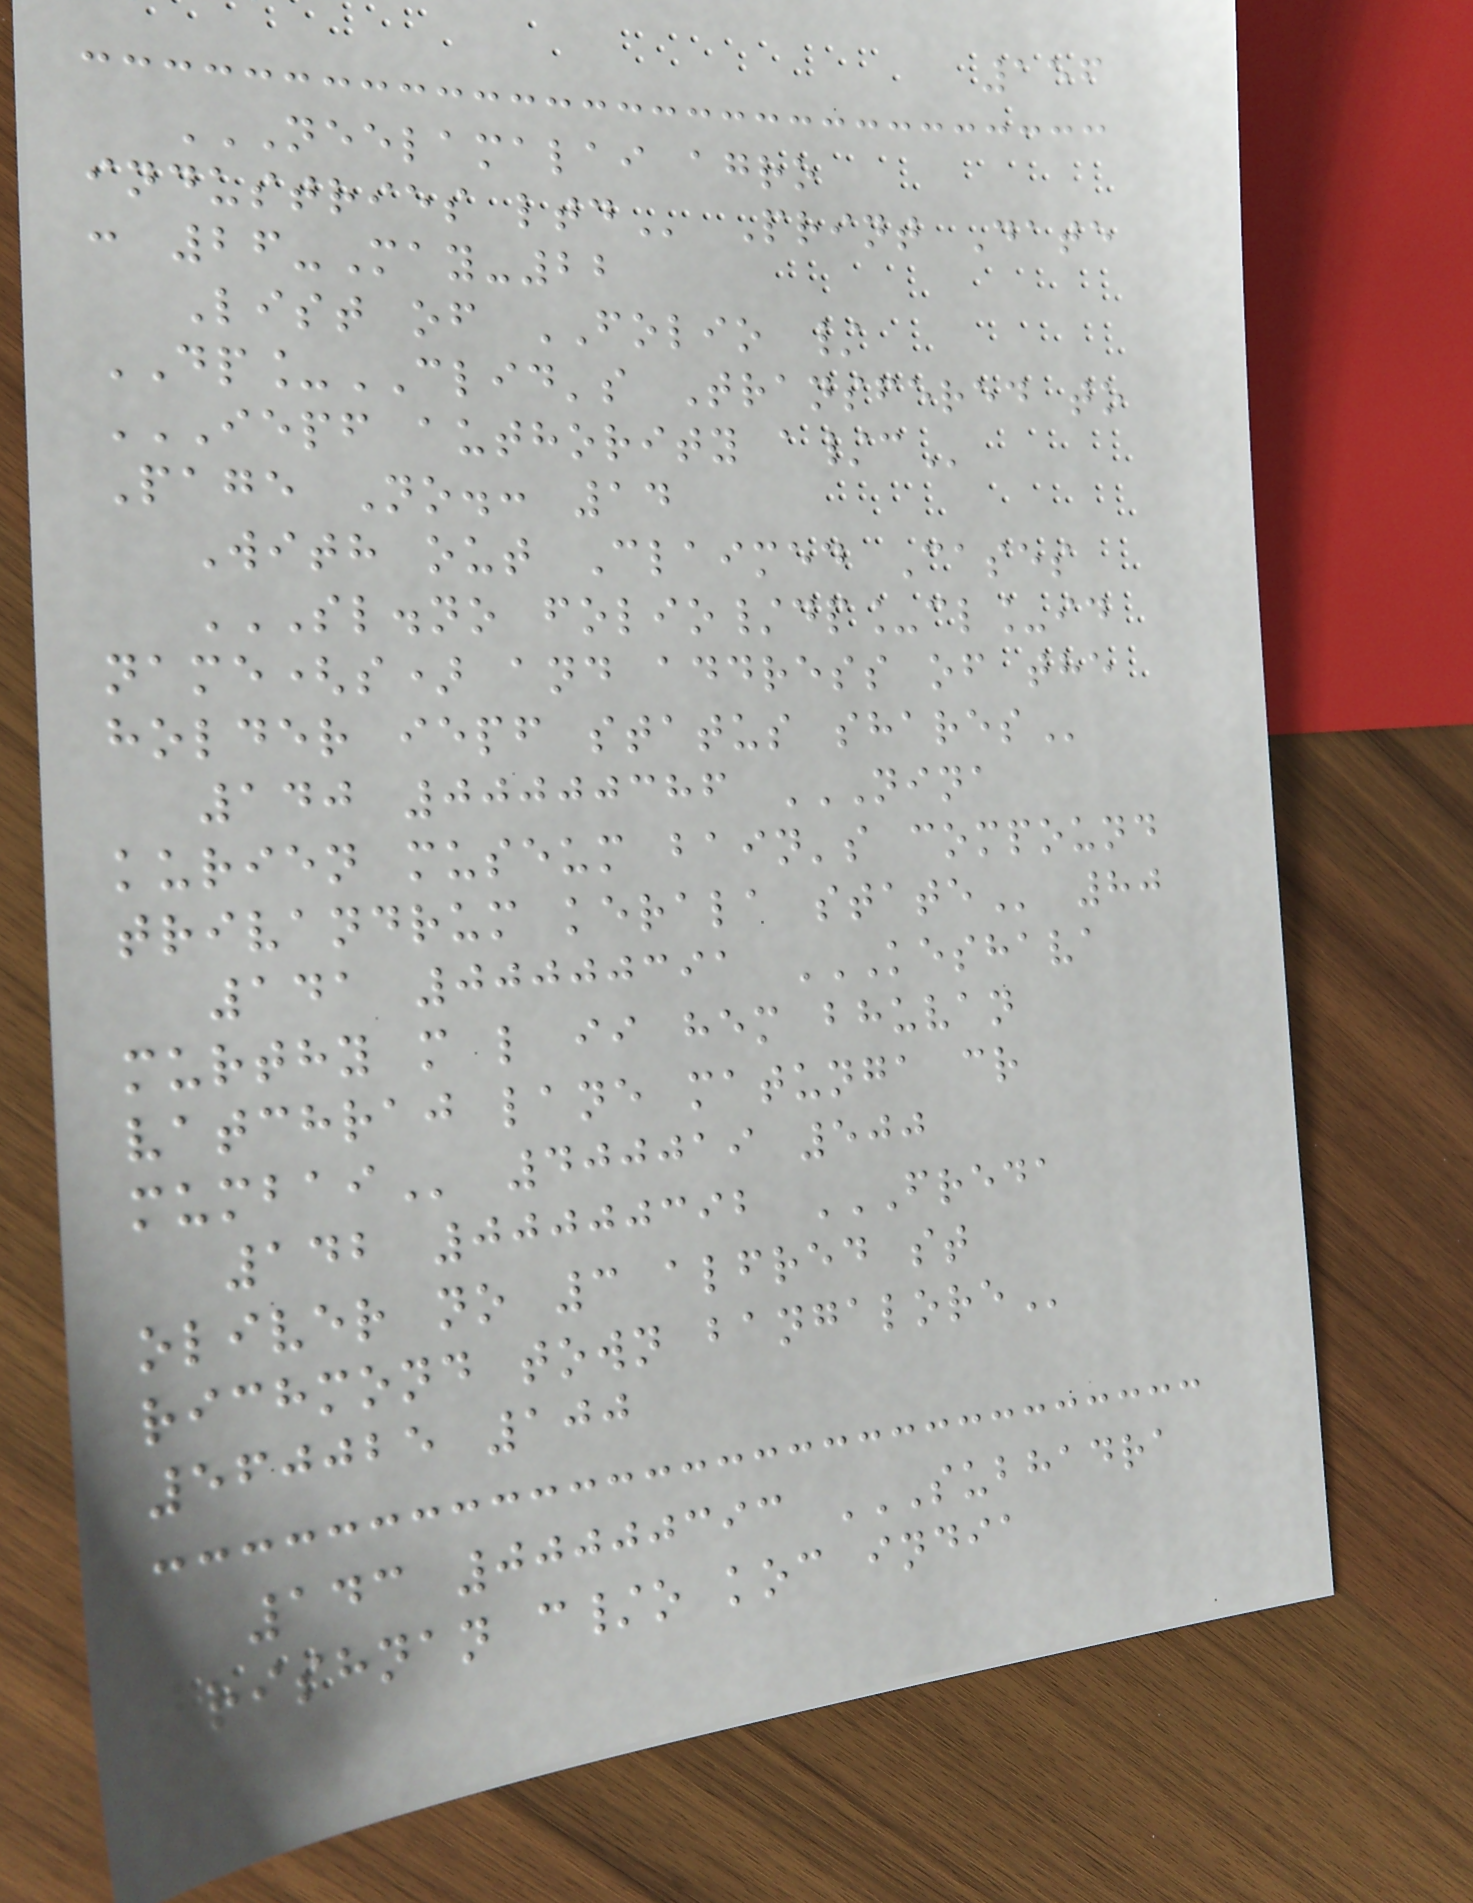156
NEELAMALAI AGRO
INDUSTRIES LTD Print Date
: 26-May-22
List of FOLIO /
DP_CLID's Transfered to
IEPF AUTHORITY A/C
Page No.: 14
With out Claimed Cases
SL.NO FOLIO/DP_CL_ID
NAME(S) AND ADDRESS OF THE
HOLDER IEPF STATUS SHARES
140 00000386 NINA
KURIEN MUSEUM BAIN'S COMPOUND
TRIVANDRUM KERALA STATE 80
141 00000391 KESHAVA
MURTHY M L II HEM BHUVAN
VATCHRAJ LANE MATUNGA CR
MUMBAI 400019 500
142 00000392 FREDA
OLIVER NO 3 ALFRED ST
RICHMOND TOWN BANGALORE
560025 100
143 00000393 SUBHADRA
KRISHNAN C/O KOC INDIA
